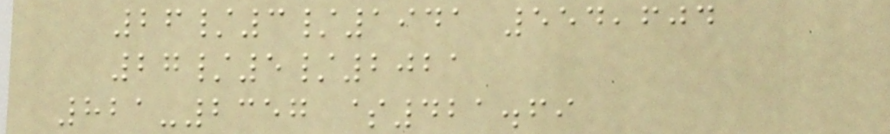26/3/1941 554,604
27/5/2021
821-2357 $421.69
